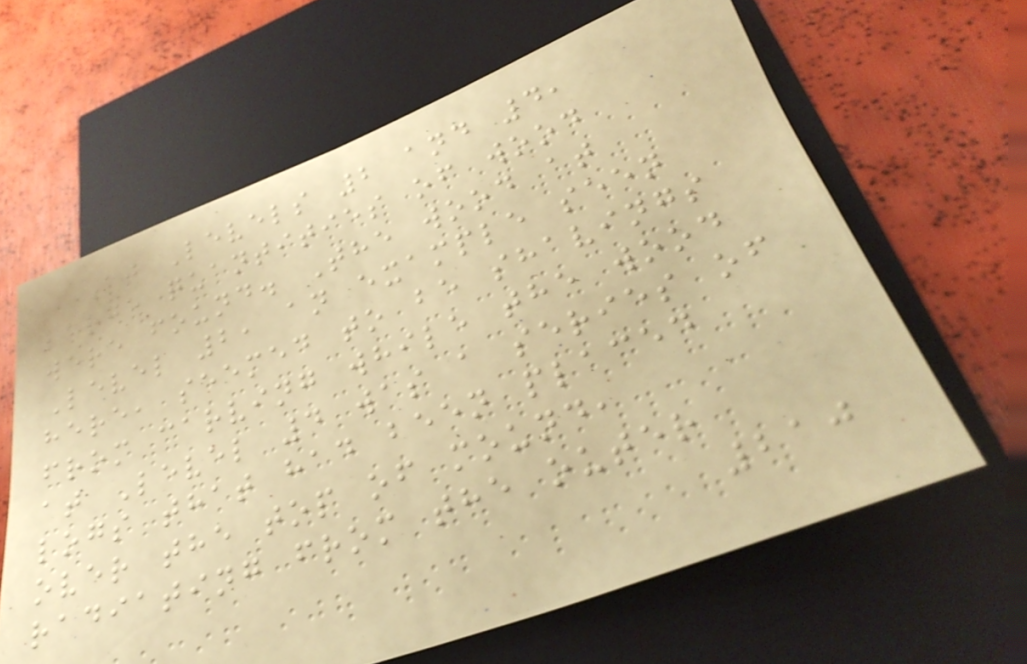At Levels 2 and 4,
large quantities of wood
were found. The wood at
Level 2, an example seen
here, seemed to be shavings
from carving while the wood
at Level 4 was a series of
logs that had been placed
over the top of mound,
radiating from the outer
210
